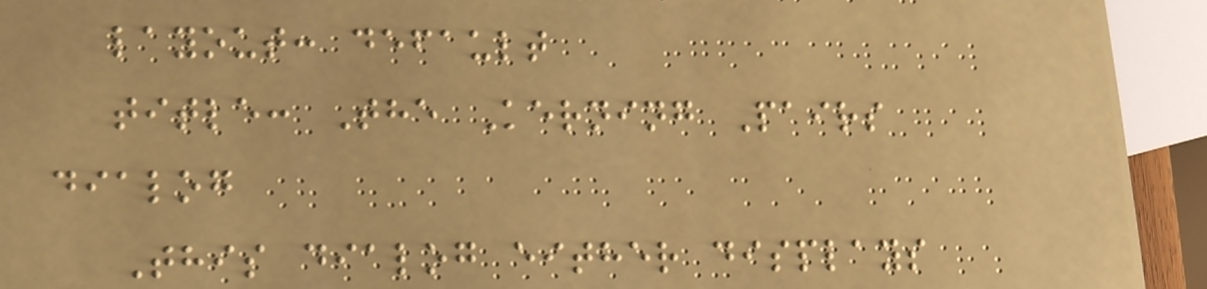layout: default
title: The Kerning Pairs
dialog
This dialog either displays
